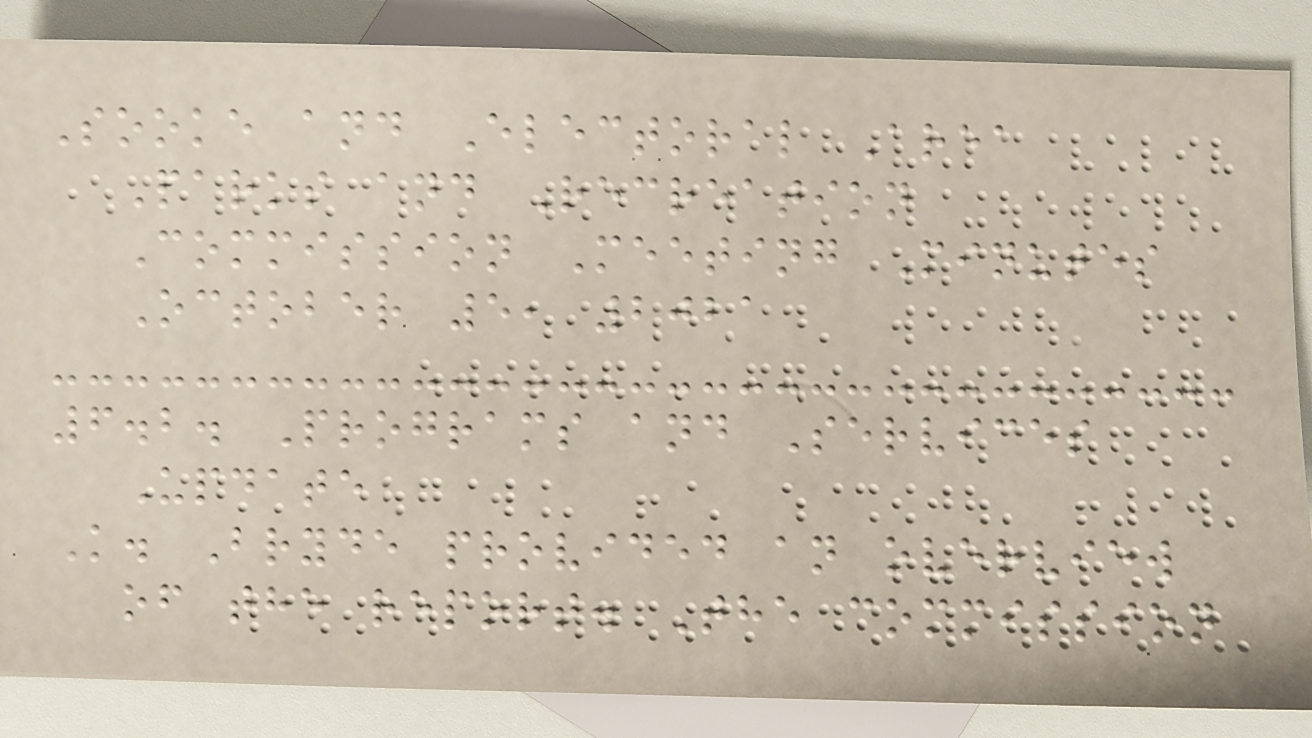Sooke and Electoral Area
Parks and Recreation
Commission Meeting Minutes
October 5, 2021
6.2. Programs and Services
Update
K. Bryde provided an overview
of the report. The commission
